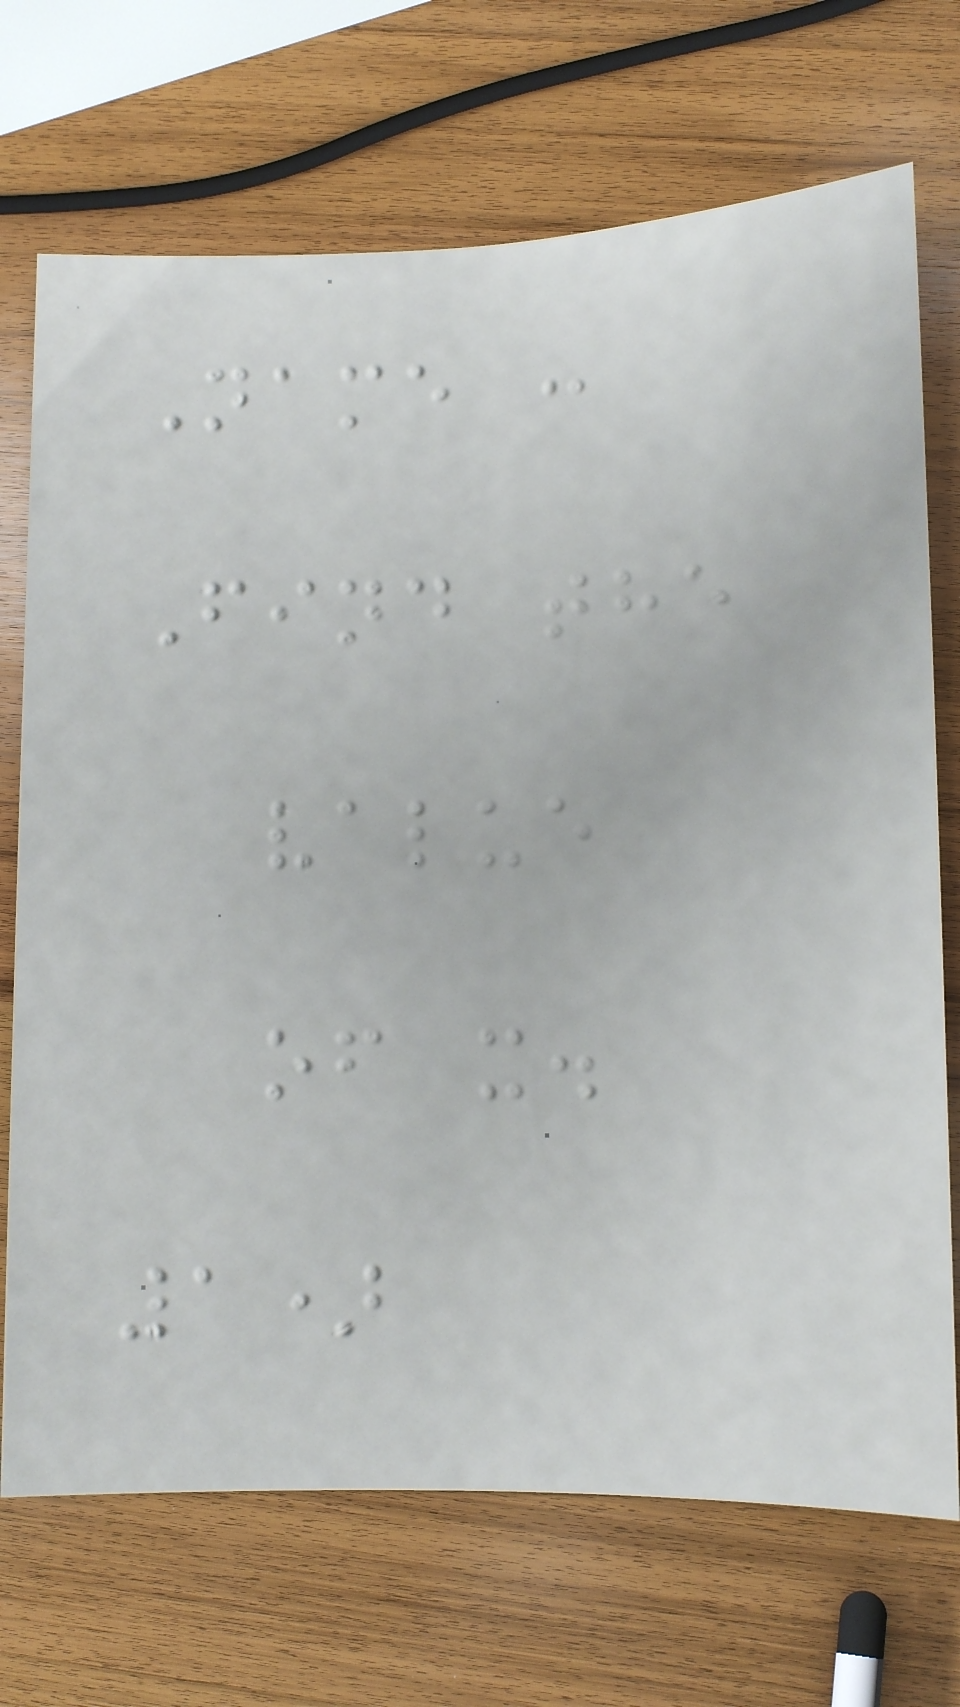Name :
Find the
value
of x.
1)
